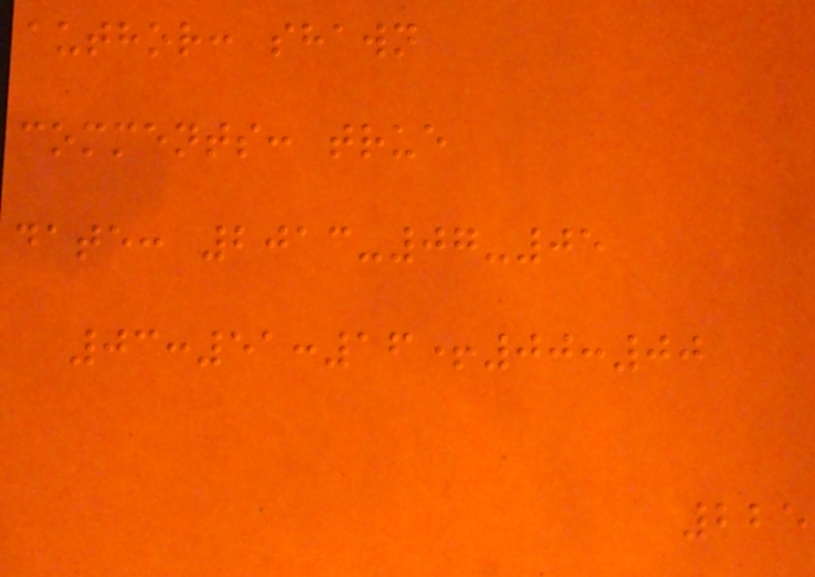author: shawn
comments: true
date: 2013-07-05
03:51:16+00:00
225
